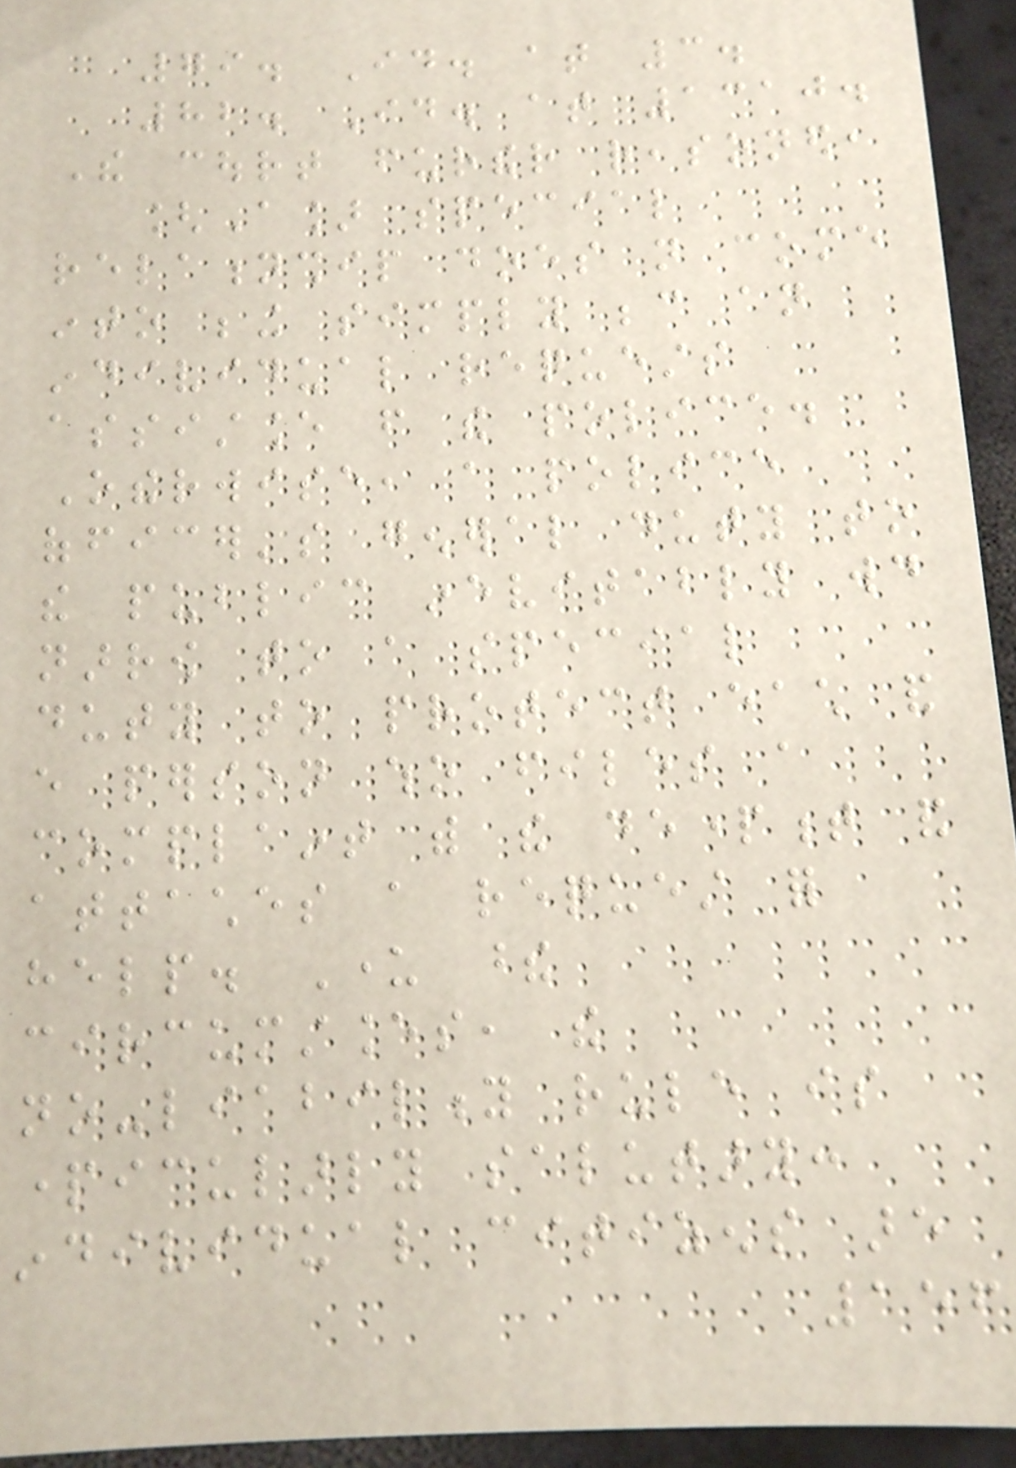79. Id. at 3.
82. Id. at 1310.
The court further reasoned,
[A] special
relationship does not come
into being simply because an
individual requests
assistance from the police.
Otherwise, a police
officer's general duty to
the public inevitably would
narrow to a special
duty to protect each and
every person who files a
complaint with the department and
attaches a request for
help. Under these
circumstances, the
no-liability rule is
particularly salutary:
individual citizens are
156
